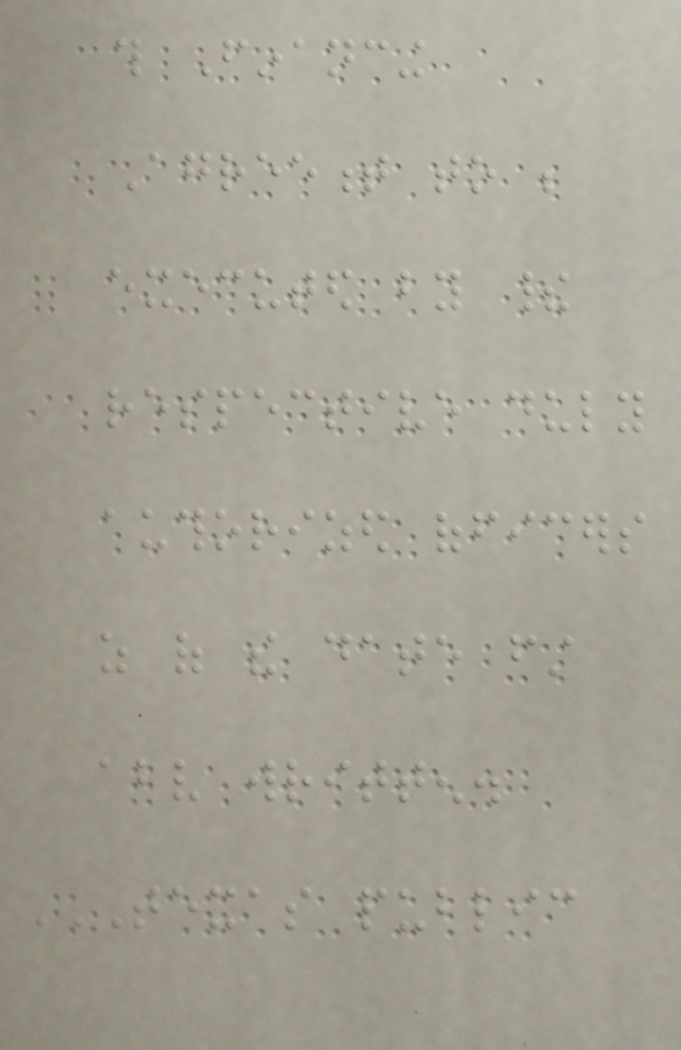this Financing
Agreement to be
executed by their
respective duly
authorized officers
as of the date first
above written.
TEXAS PUBLIC
